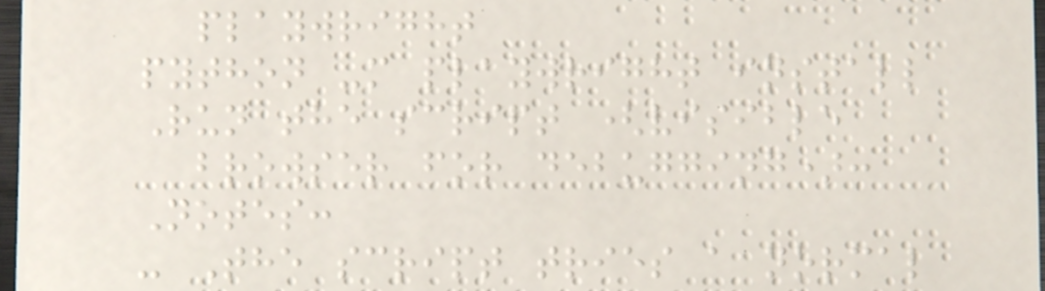playwright
python -m playwright install
Run the script (visible
browser for debugging):
Notes:
- The script tries a normal
